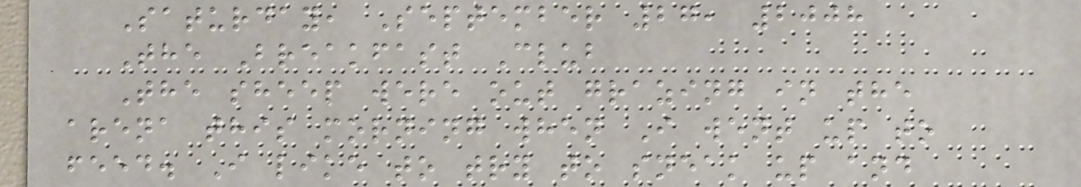Saturday, September 27, 2008
The Breakfast Club
The sheep were out grazing in the
arena this morning when I went up to
feed. I like to try to sneak up and
